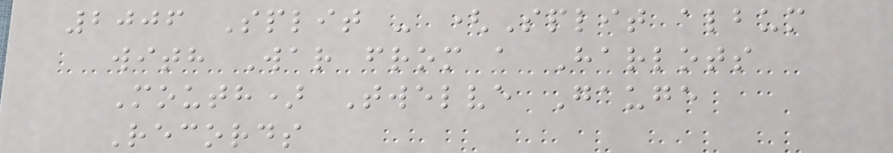2006 Split - (Split album
with War from a Harlots
Mouth) Twelve Gauge
Records
